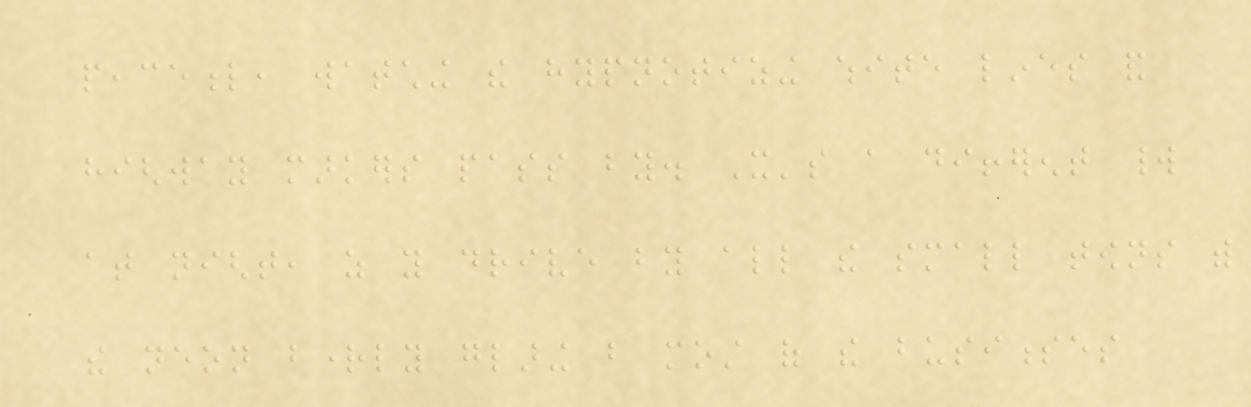peaceful, watching the hypnotizing white lines and
highway markers pass by. It's a different world
at night, as you drive by all the small towns with
the neon brightly glaring but most of the businesses
